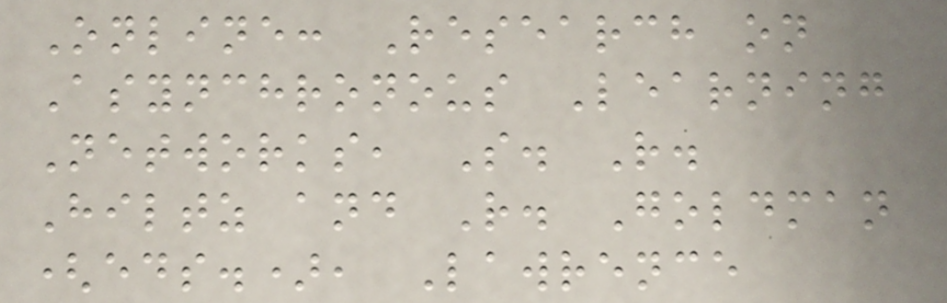Online: Research on
Asynchronous Learning
Networks, S. R.
Hiltz and R. Goldman
(eds.), Lawrence
